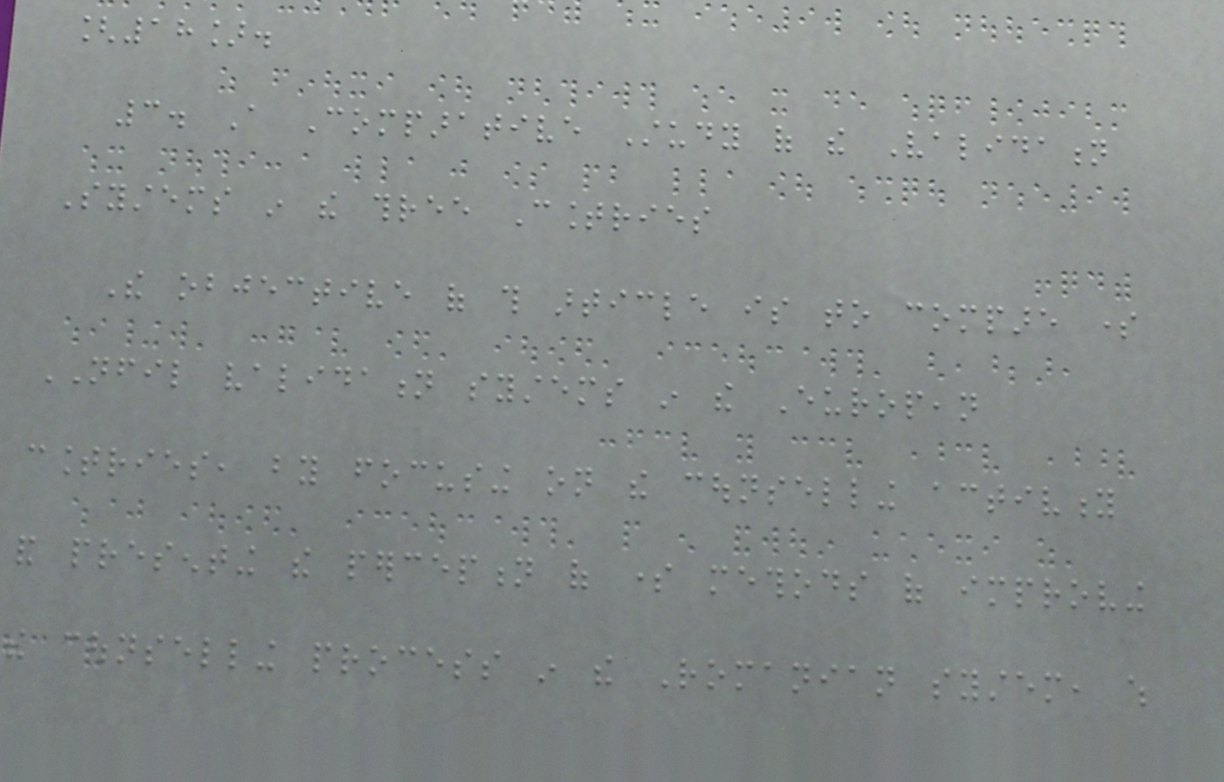[18].
3. A Comparative Study of the Validation
Systems in the three Countries
The objective of this article is to compare some
NFIL validation systems in the European
countries, by focusing on the counselling activity
and presenting the perception of some methods of improving
the counselling process in the Romanian system, which
